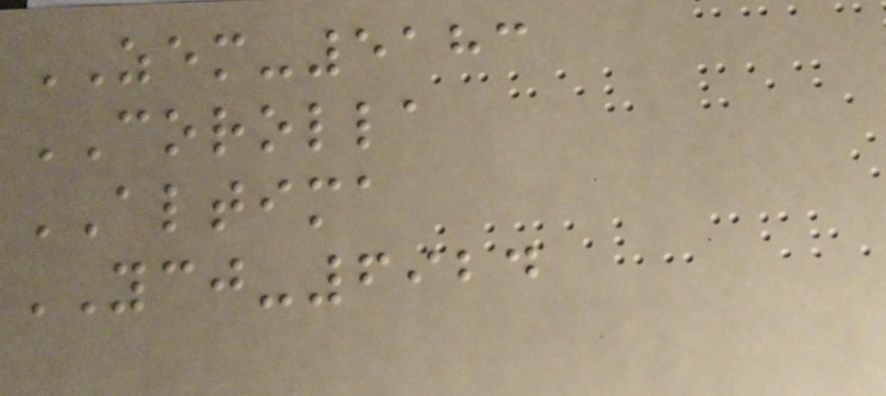ZEM-5183
COROLLA
ALTIMA
YCJ-6924
